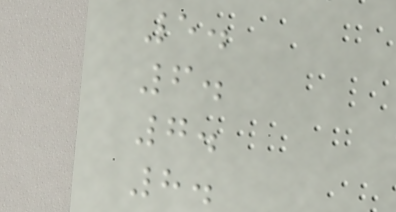5.
6.
7.
8.
